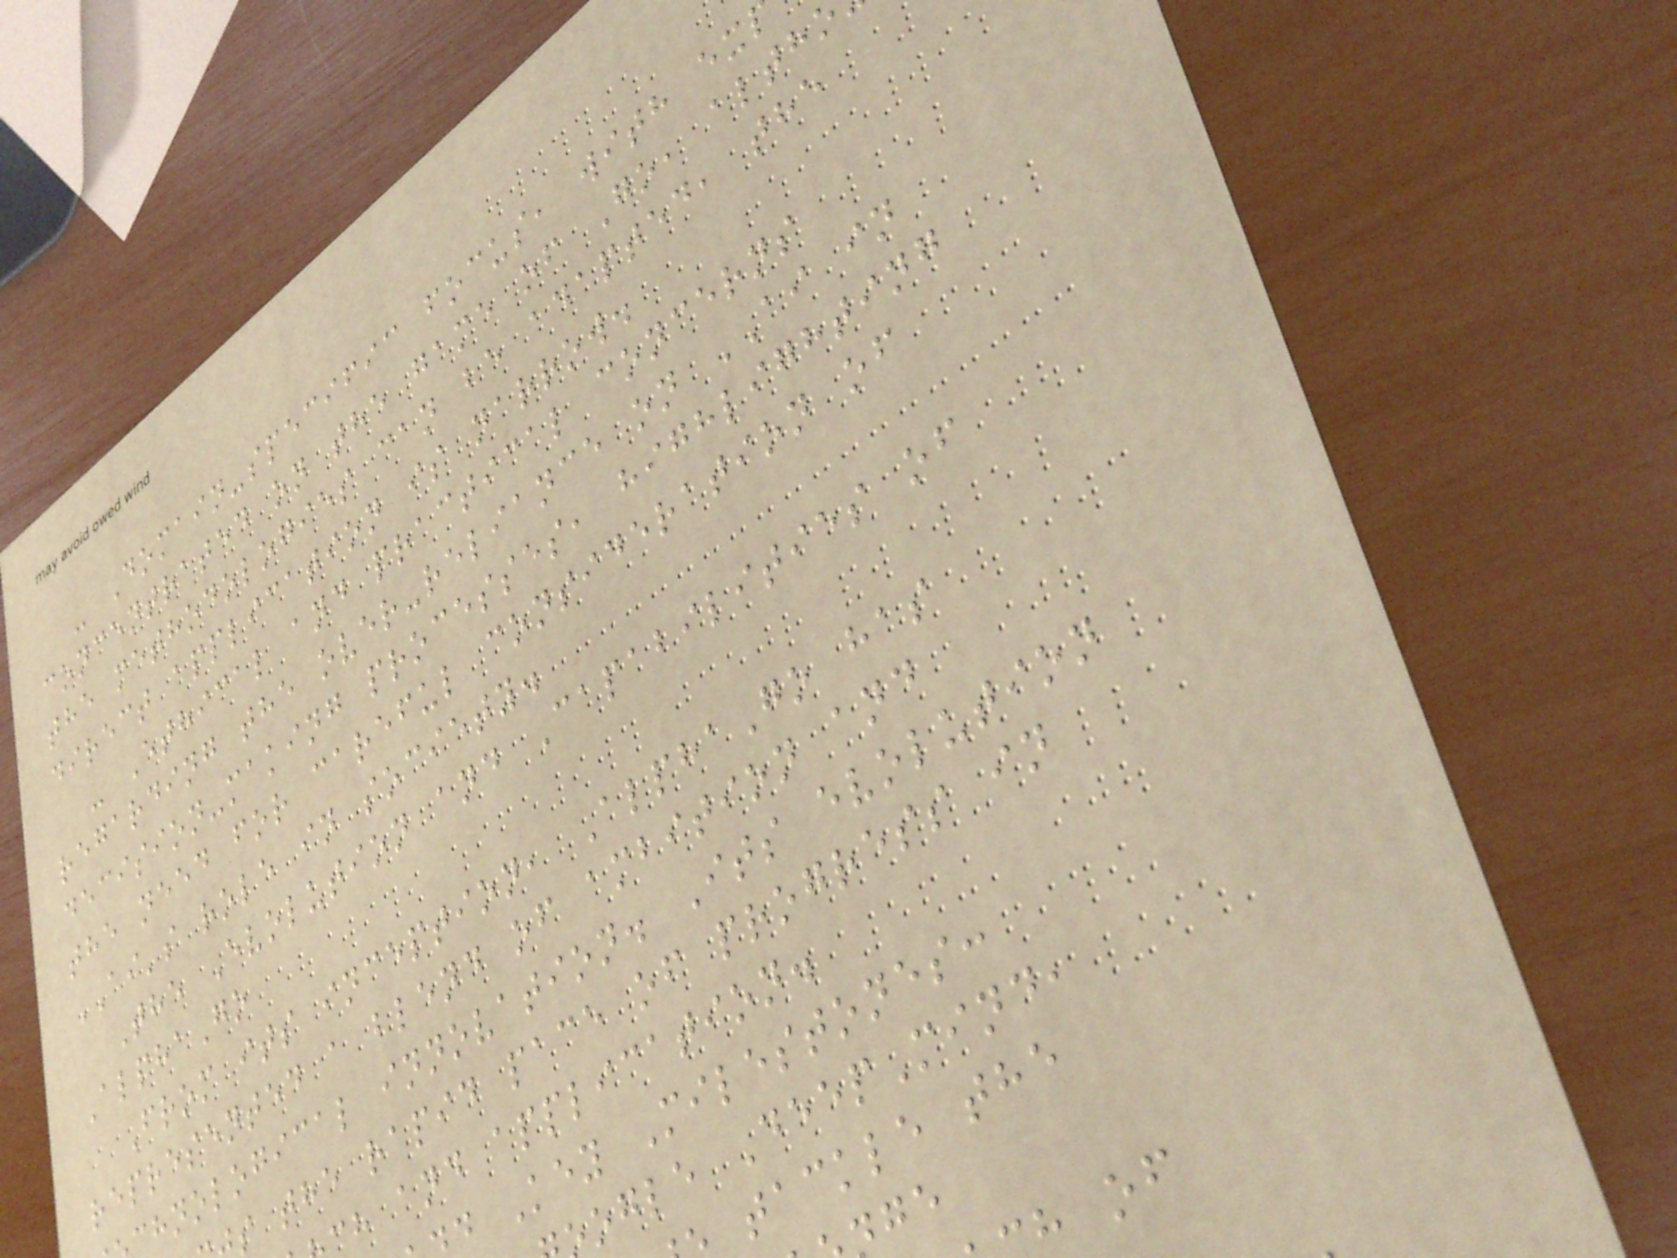- Domain-specific focus, with ex
concentrated on the game of Go, alth
the methodologies can be adapted, the
direct application is narrow.
- Ethical and practical concerns
regarding the over-reliance on AI in
decision-making processes, highlighting
the need for careful consideration of
AI's role in society.
The Evolution and Capabilities of
AlphaGo
From its inception, AlphaGo has
represented a blend of ambition and
hnological innovation. Its evolution
s the rapid pace of progress in
h and application.
d Key Milestones:
ogle DeepMind,
tackle the
